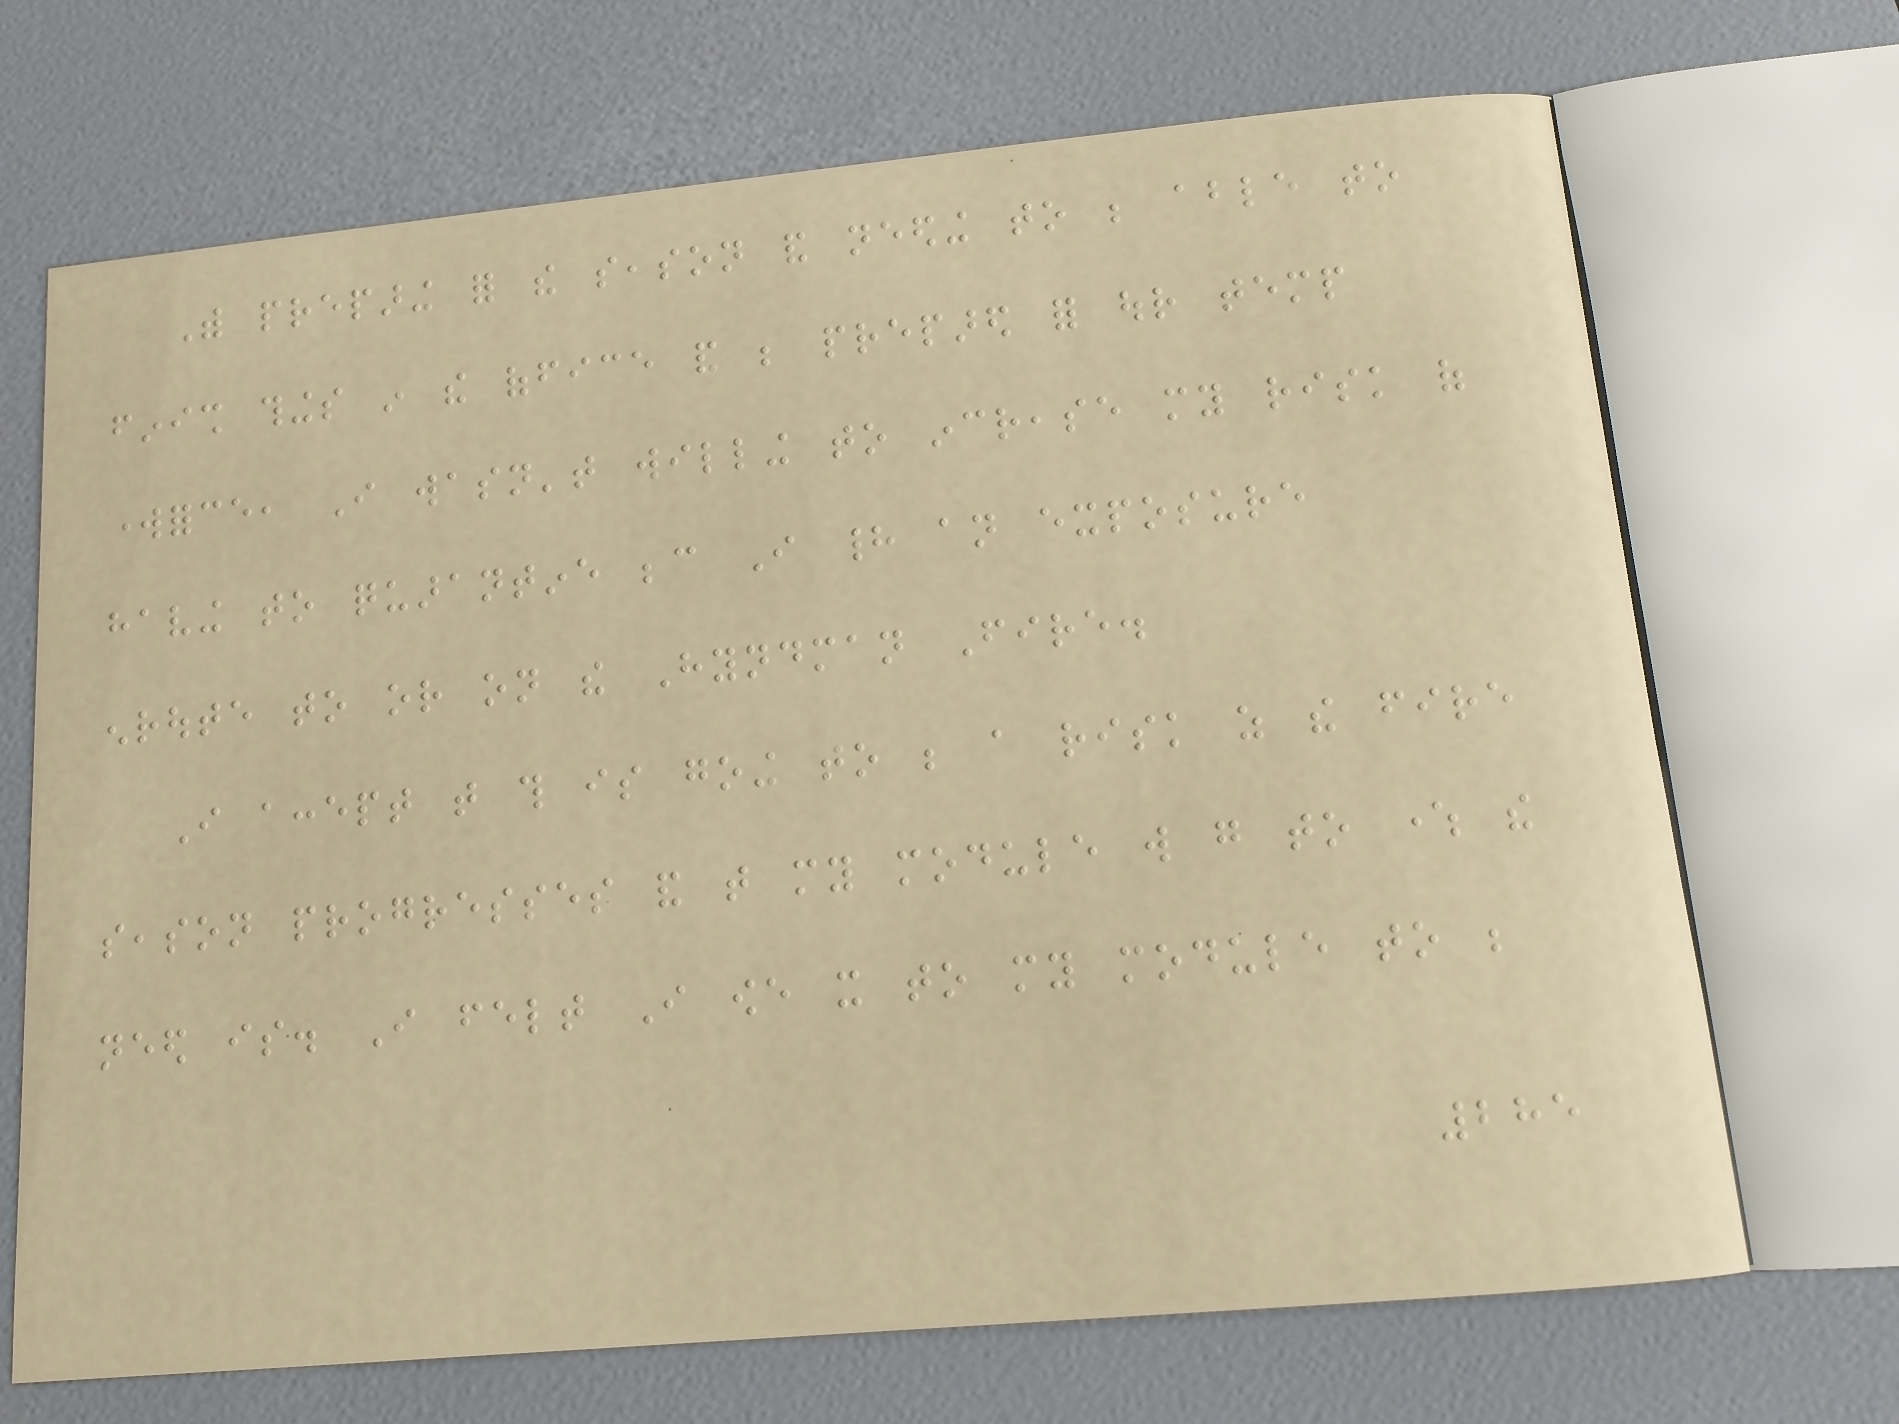With preparing for the season and needing to be able to
finish things in the office and be prepared for our temp
workforce, I wasn't willing to increase my risk of
having to quarantine because I had an exposure
enroute to or on the Hyndman Fire.
I accept that this is going to be a risk as the fire
season progresses and that my module will go to where the
need is. I felt I owe it to my module to be
285
